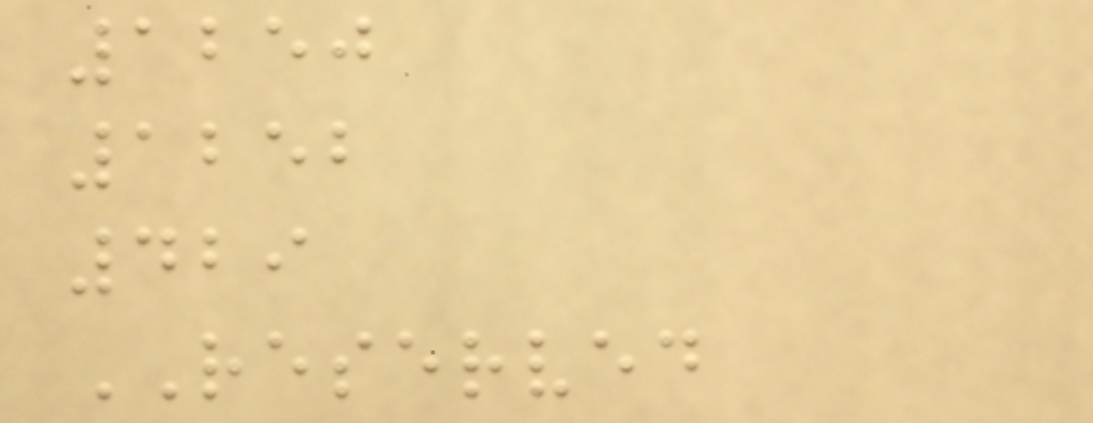1250
1252
429
RESERVED
